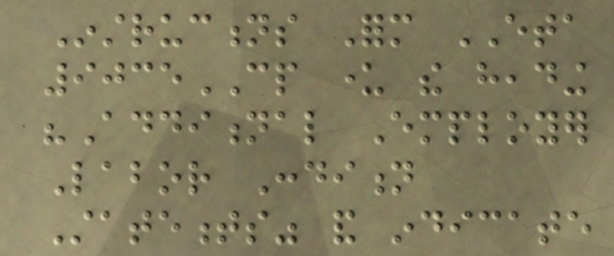Instructions Form ETA
9035CP under the heading
"Additional Employer
Labor Condition
Statements" and indicate
